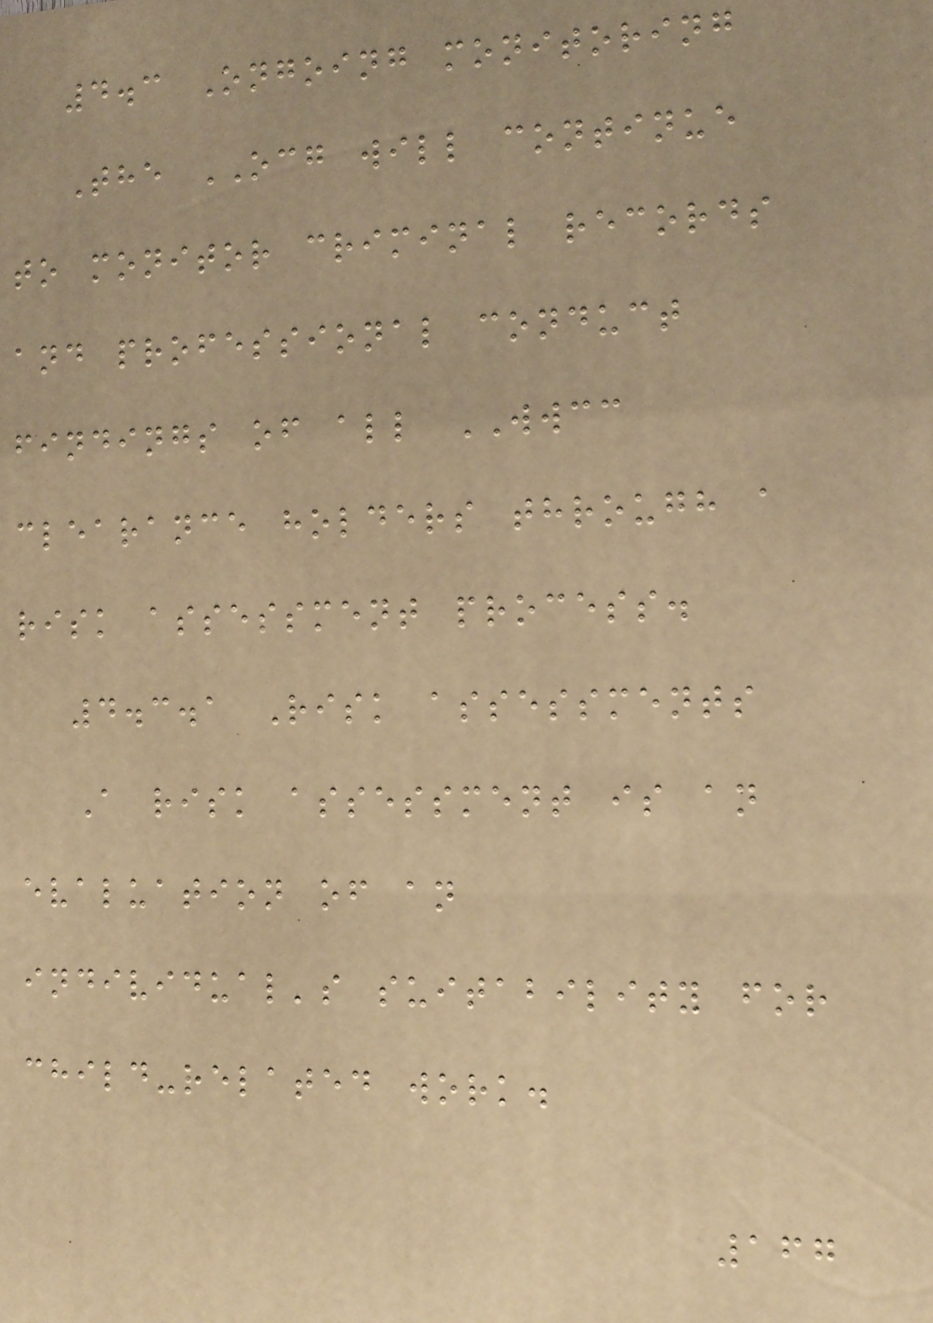4.3 Ongoing monitoring
The OCG will continue
to monitor criminal records
and professional conduct
findings of all WWCC
clearance holders through a
risk assessment process.
4.3.1 Risk assessments
A risk assessment is an
evaluation of an
individual's suitability for
child-related work.
167
